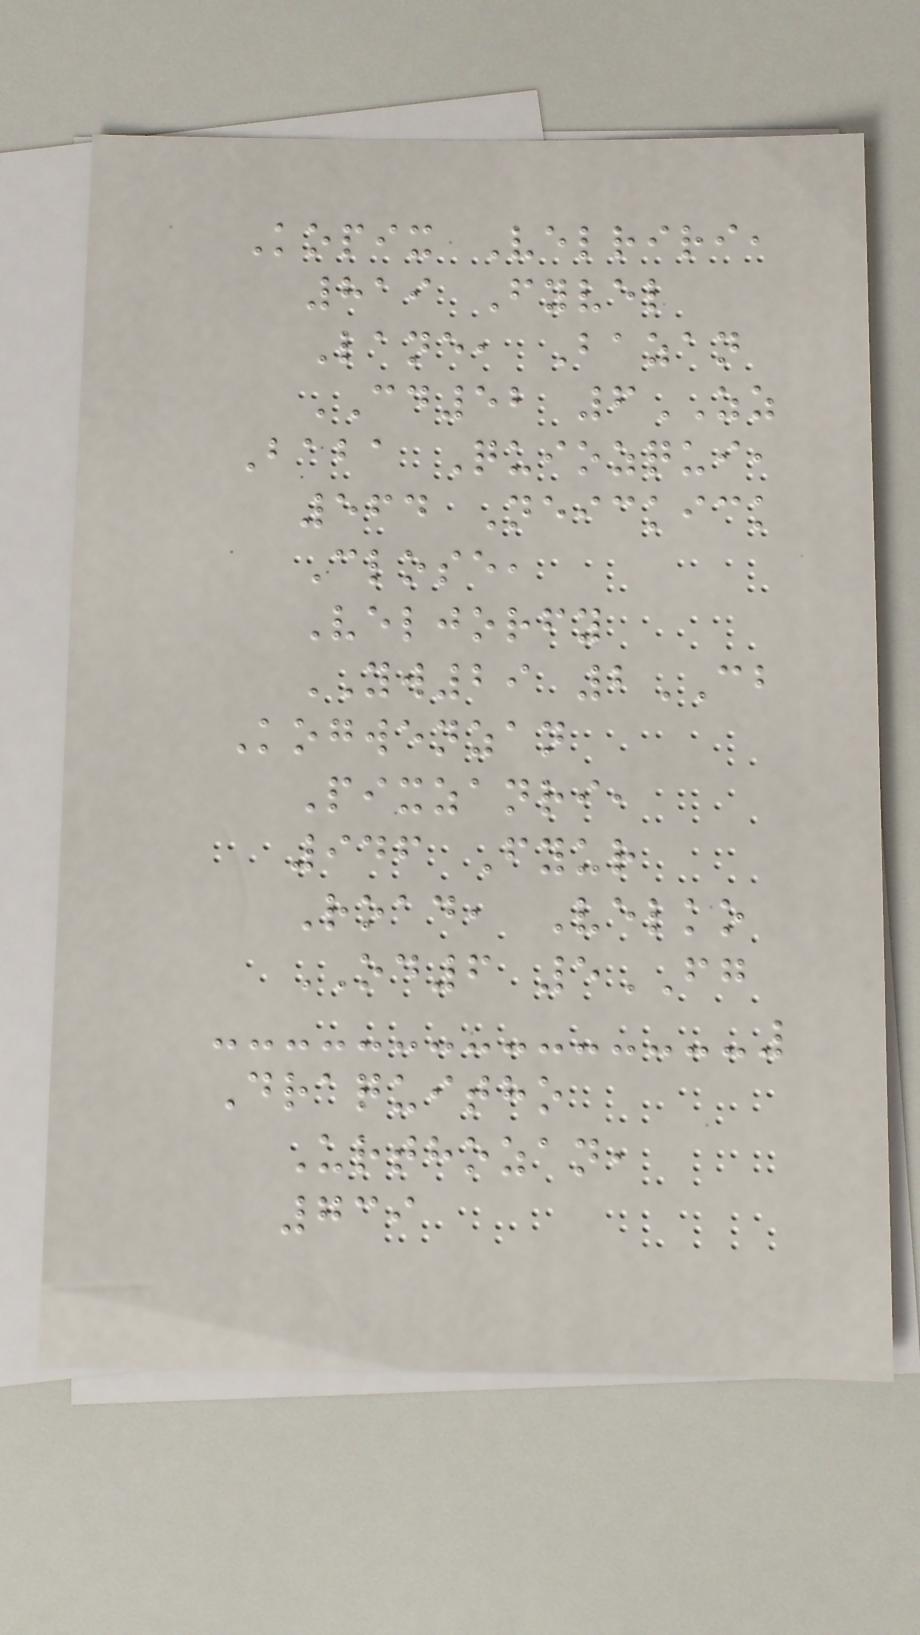Kopix Velriri,
819 Fyvel
Lane, Bazan
CD52 6ZZ
Baba Quiozqui,
564 Neickick
Close,
Veljorfy
YW29 2CB
Kogwenzan
Pixzanri,
946 Fyur
Road, Velko
OD6 5FG
Draquitho
Urthozan,
739
